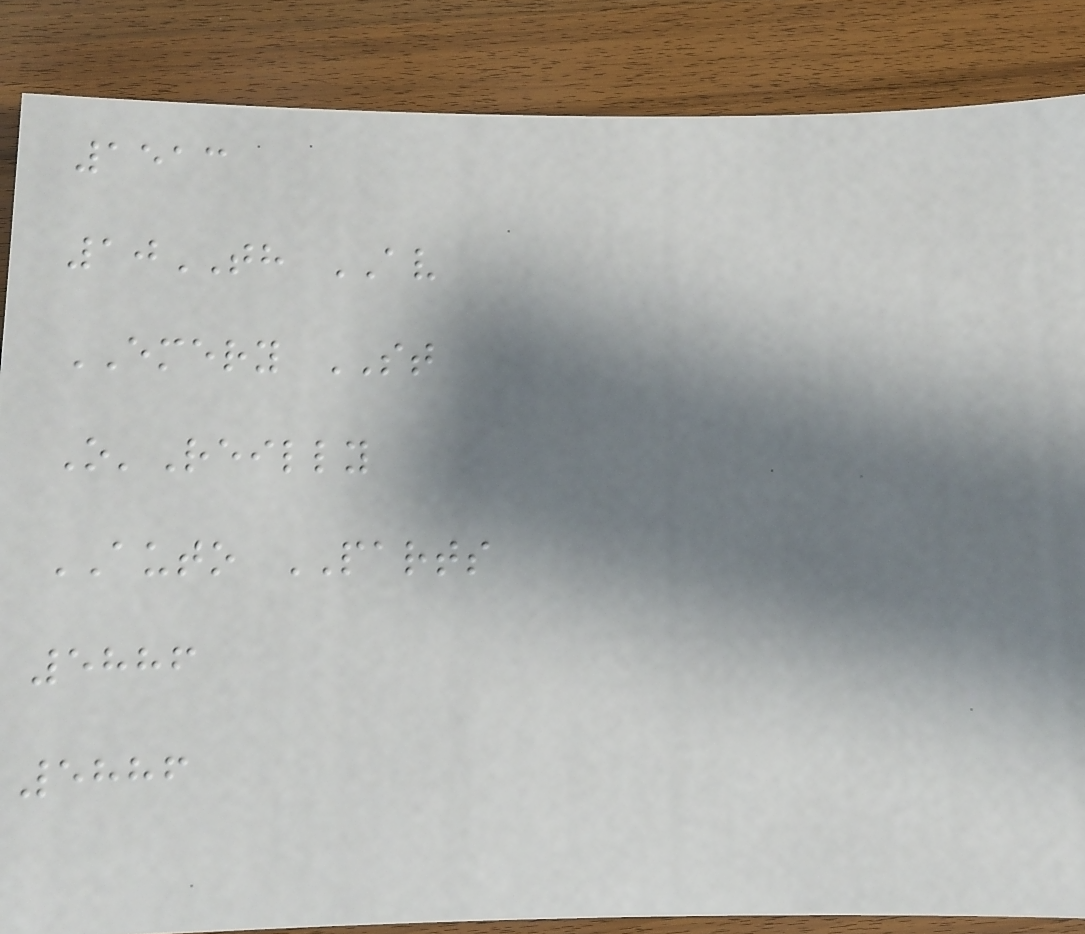1513
10TH AV
EMERY ST
O'Reilly
AUTO PARTS
5886
5886
